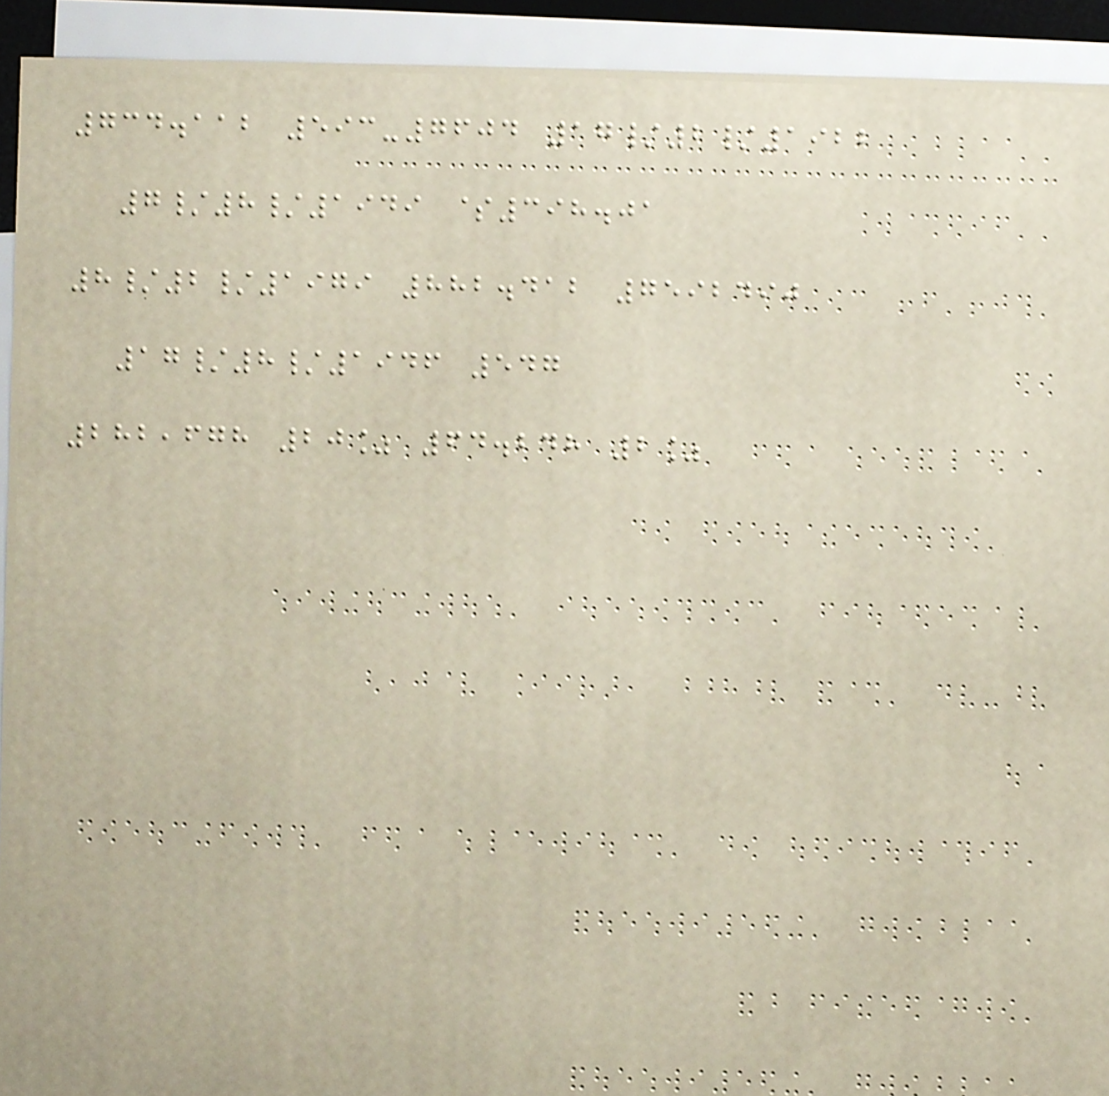734.112 593-7604 17/2/1922
7/8/1949 $398.01
8/2/1979 882.412 7592490
17/8/1946 547
282,678 20% 64.248 2%
